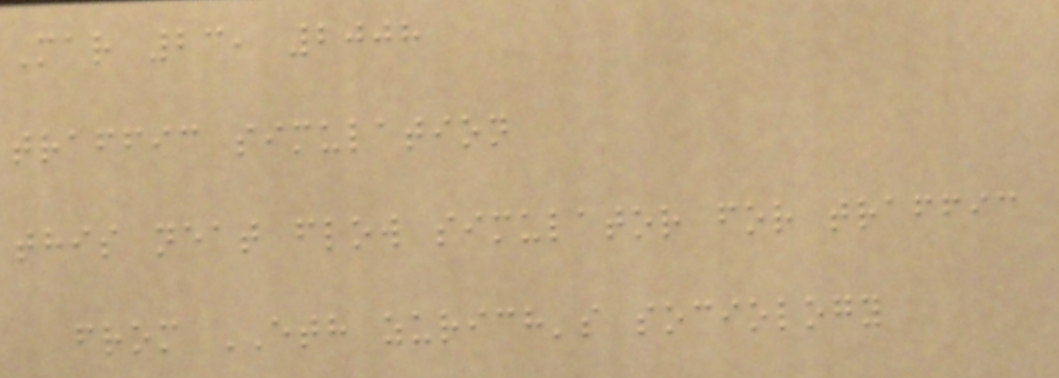Mar 23, 2008
traffic simulation
this neat flow simulator for traffic
from ETH zurich's sociology
